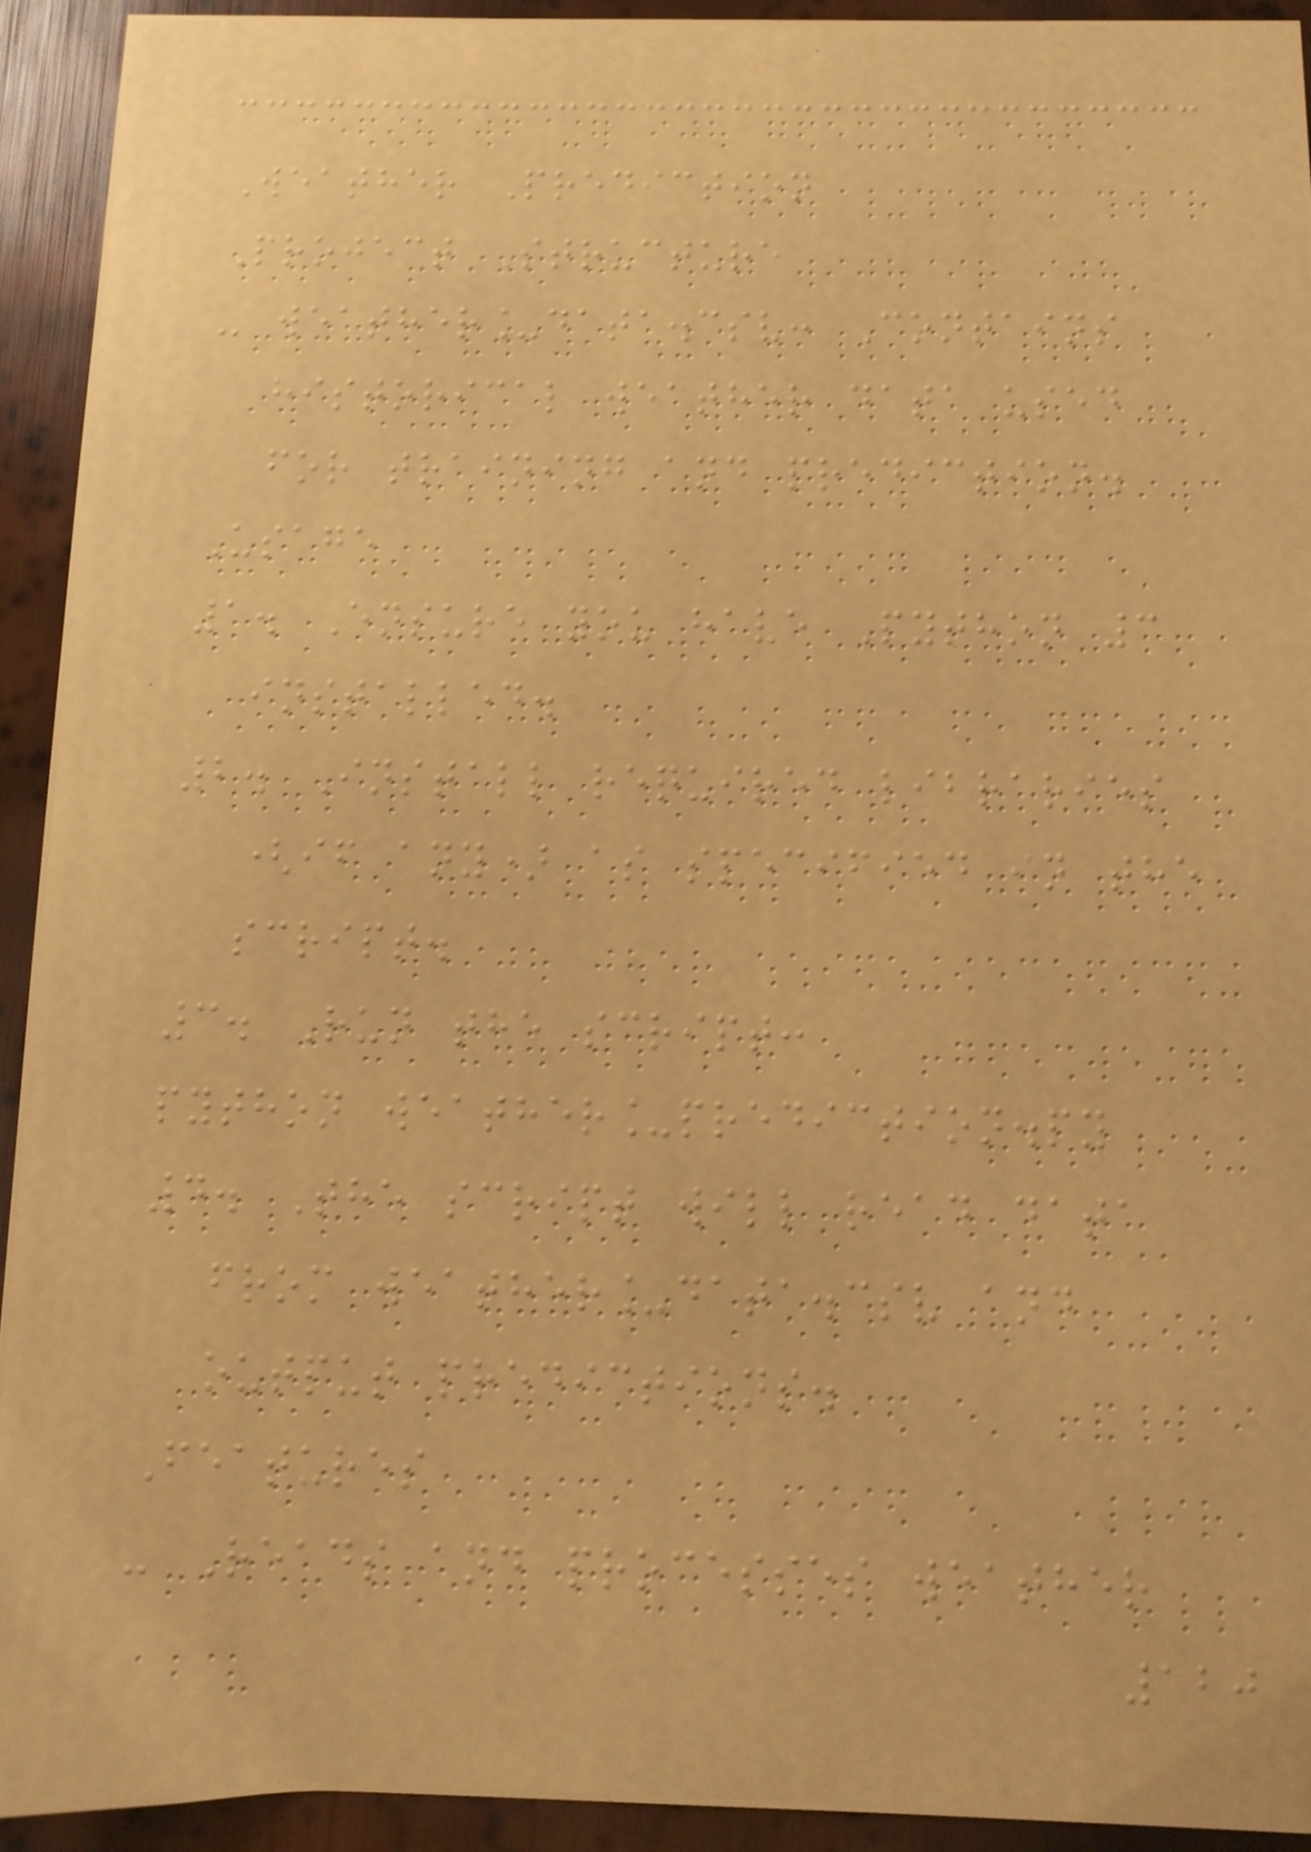Weather Prediction
Project Structure
- weather_data.csv: Contains
historical weather data used
for training and prediction.
Usage
1. Ensure you have Python 3
installed.
2. Install required libraries
(if any) as specified in the
script.
3. Run the script:
python weather_prediction.py
4. The script will read data
from weather_data.csv and
output predictions.
Features
- Reads and processes weather
120
